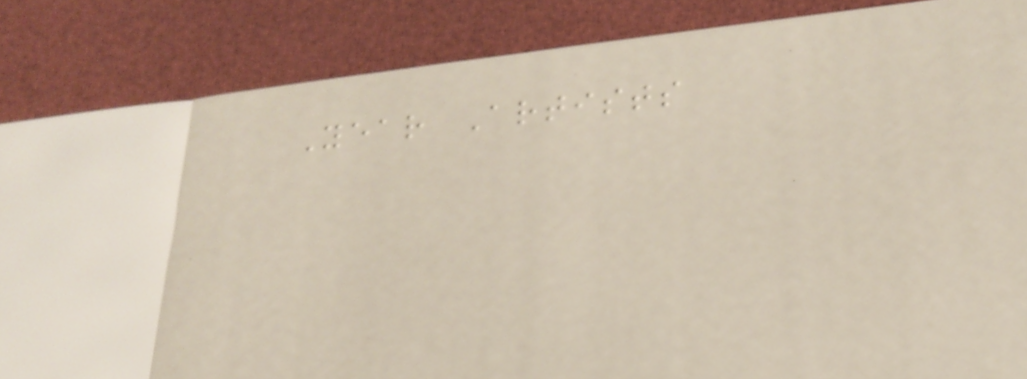Year Artists
